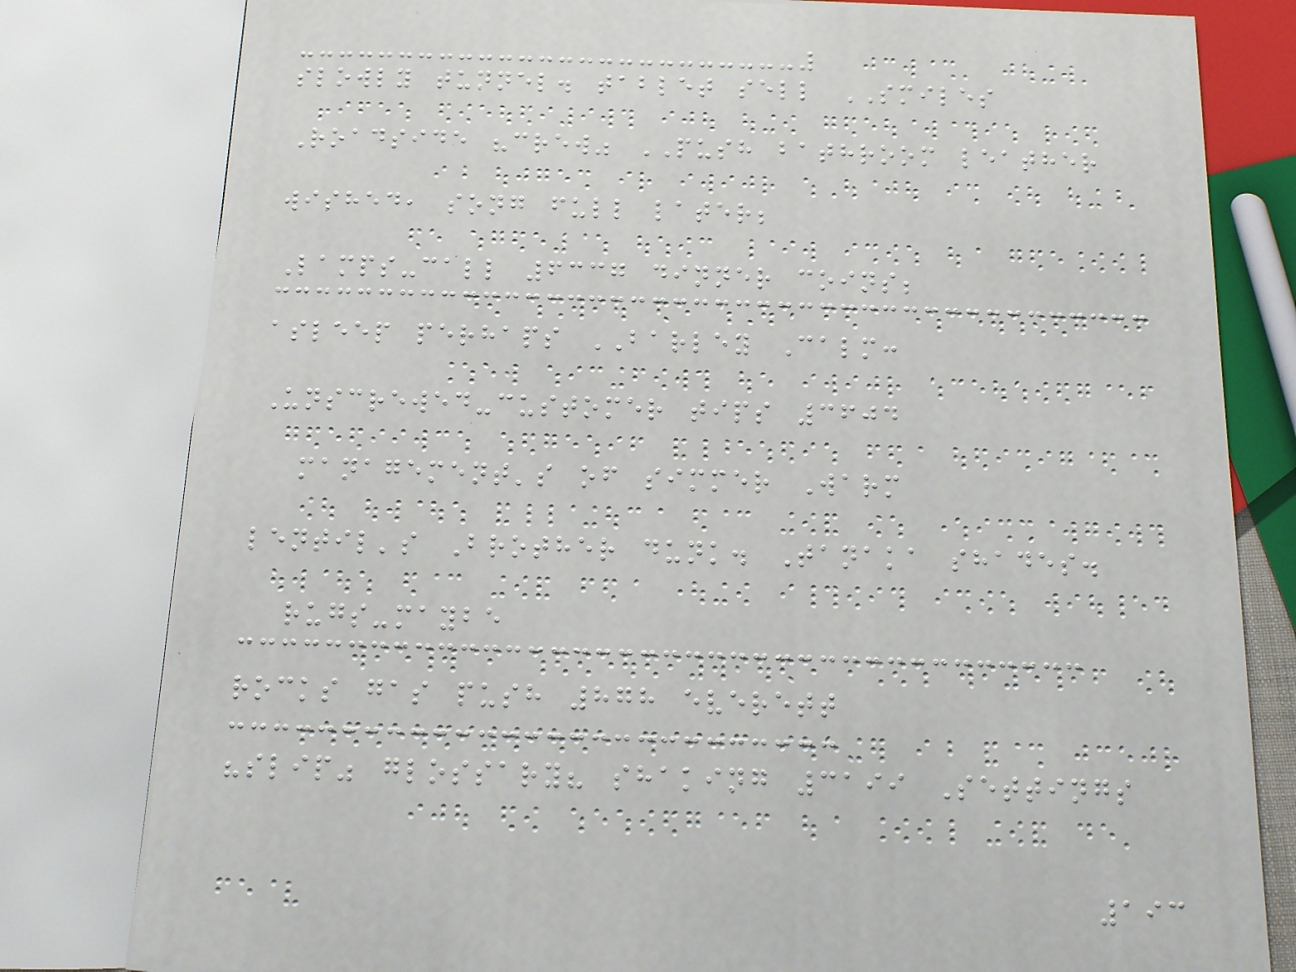slowly tunnel. tablet sell SMILES
Roadside "crew" PUSH bathroom leather
wished, song full later;
Lamps-call 6337 dinner coins;
asleep perhaps BARLEY Calm:
Unscrewed-customer tips 3604
management's of simmer Warm
lentil's Brother dunk. Tanaka shades.
rugs-maybe
rocks gas push 878 everett
"slip" glossary? shaking 3199 Settings
193
